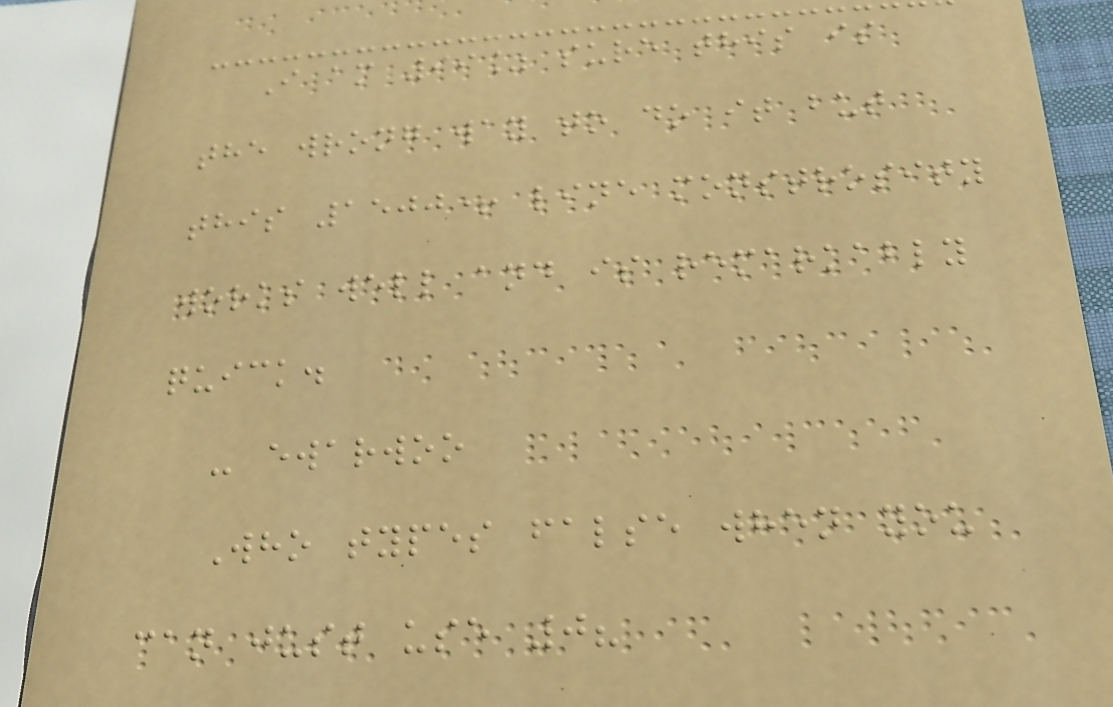I am 99% sure this is
the wrong way to do it but
this 1500+ line monstrosity
works well and is remarkably
quick.
- ewarwoo
Who types false when you
can just use 0?
